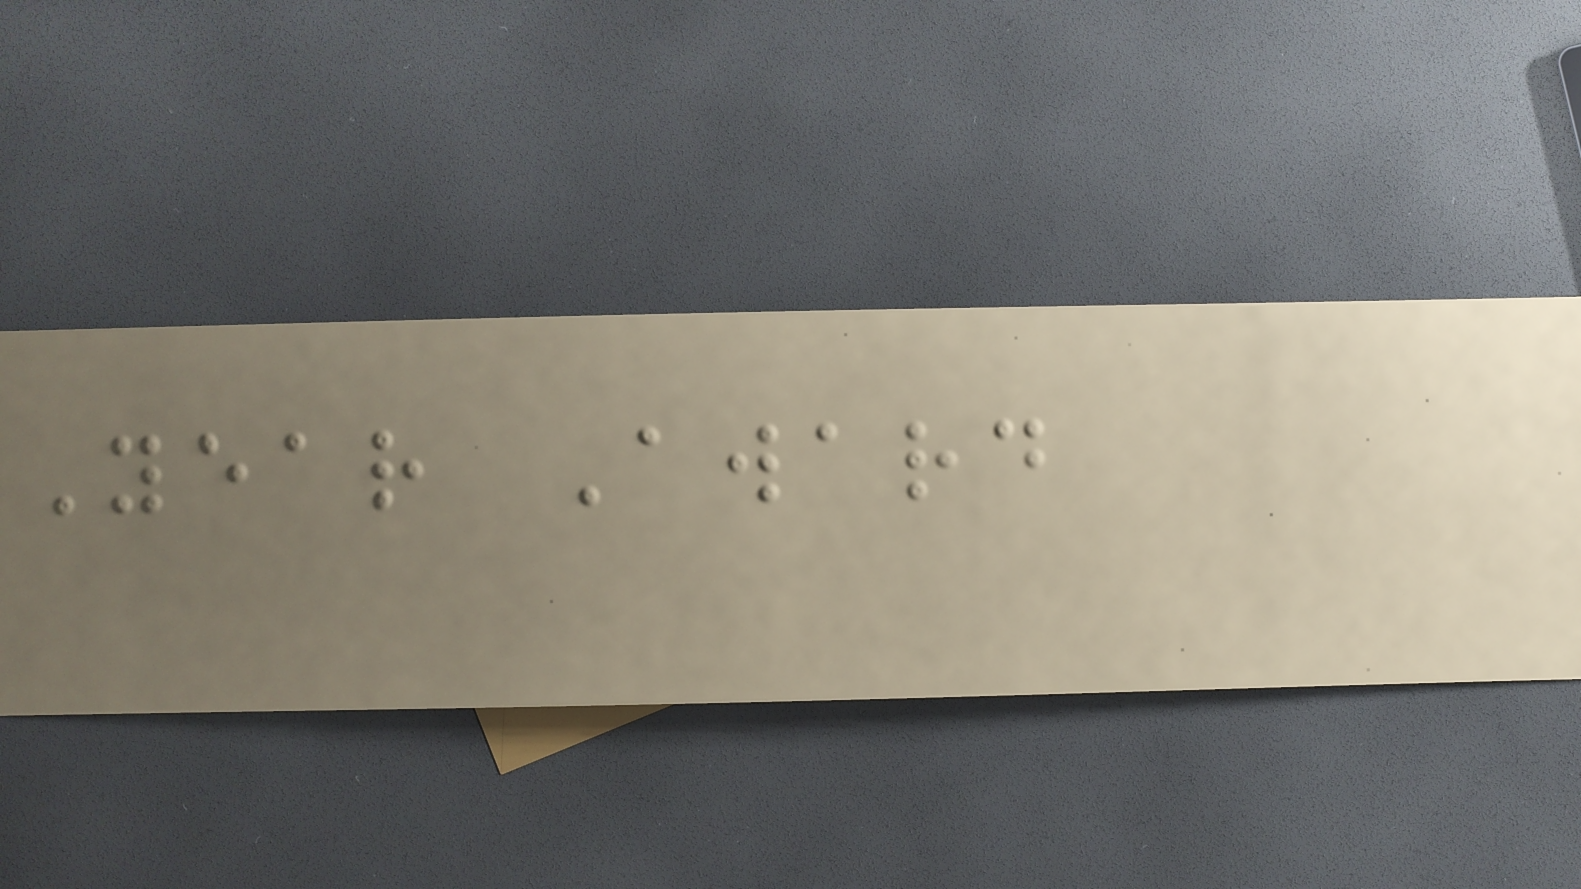Year Award
